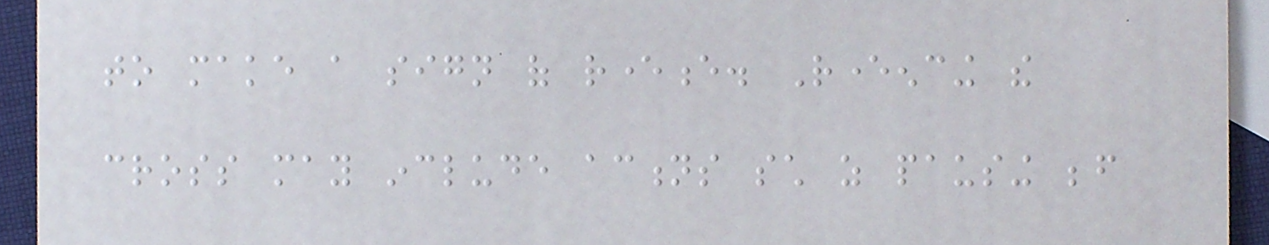to make a sign of reverence. Reverencing the
cross may include actions such as pausing before
